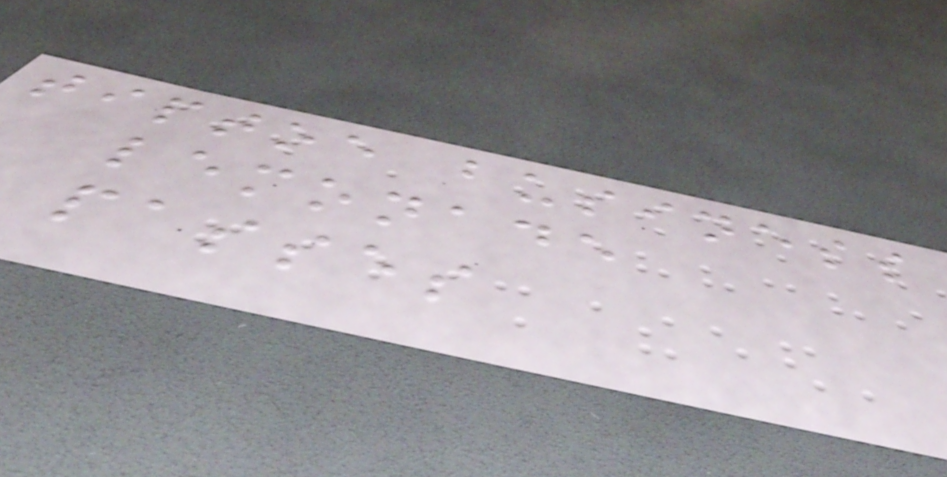tiptoe business
lemonade
passes
